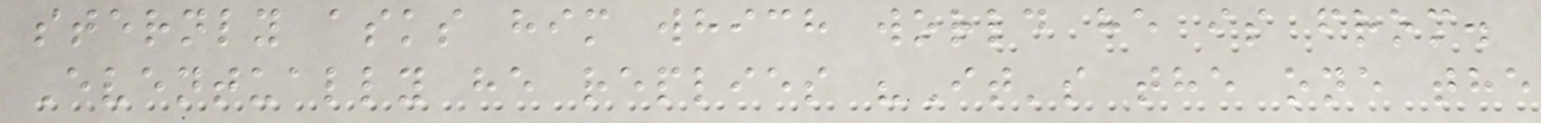sternly asks him which world he is from.
Eventually he replies "It's the one the
